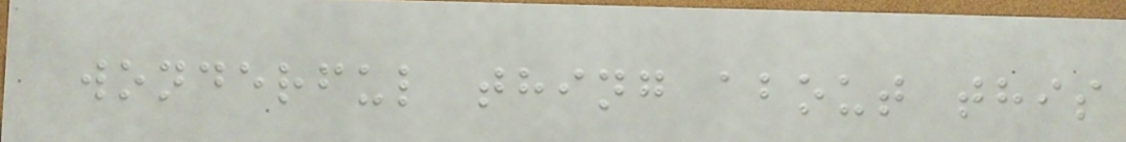wonderful thing about this
